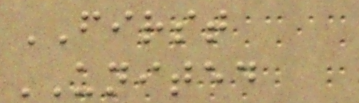FIRST
UNITED
